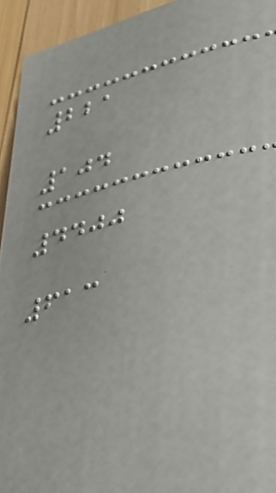221
104
4400
613
